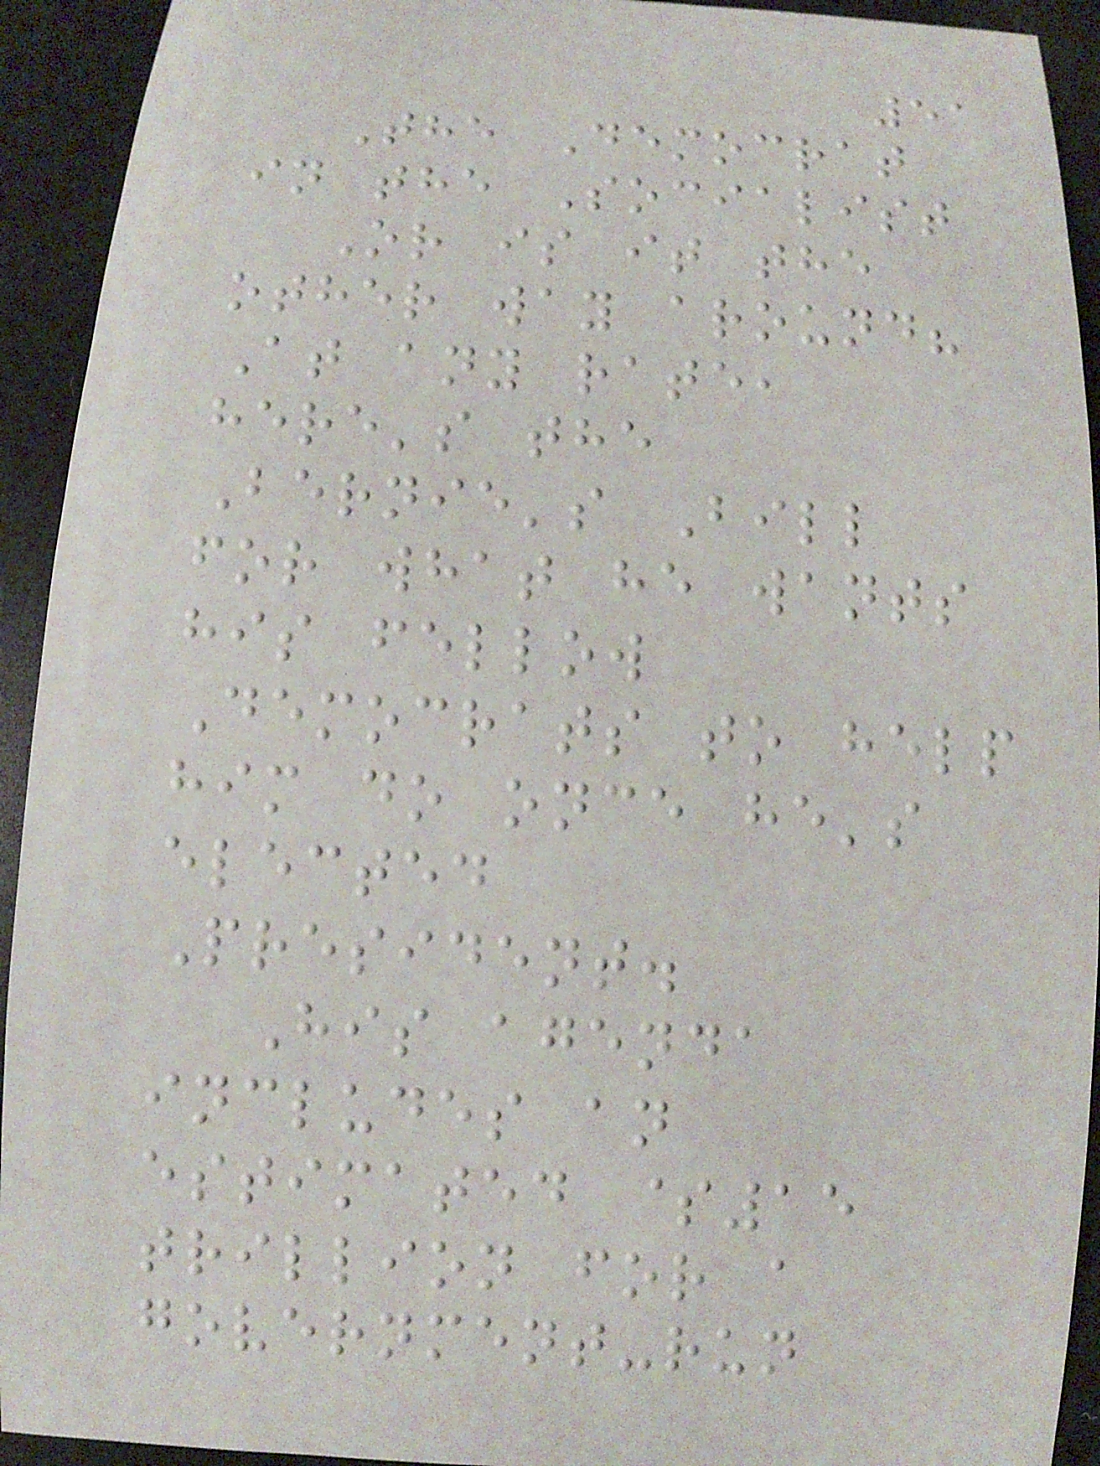51
The Democrat
in the Socialist
Or is it the
other way around?
At any rate,
here's the
Bernie's Bill
for what he wants
his fellow
Democrats to help
him do once he's
elected
President.
His agenda
includes an
estimated $15
trillion for a
government-run
